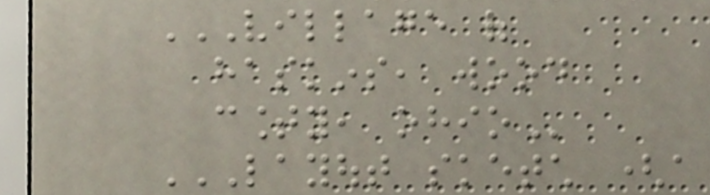VILLAGE OF
HASKINS, WOOD
COUNTY, OHIO
LAYOUT SKETCH (A
